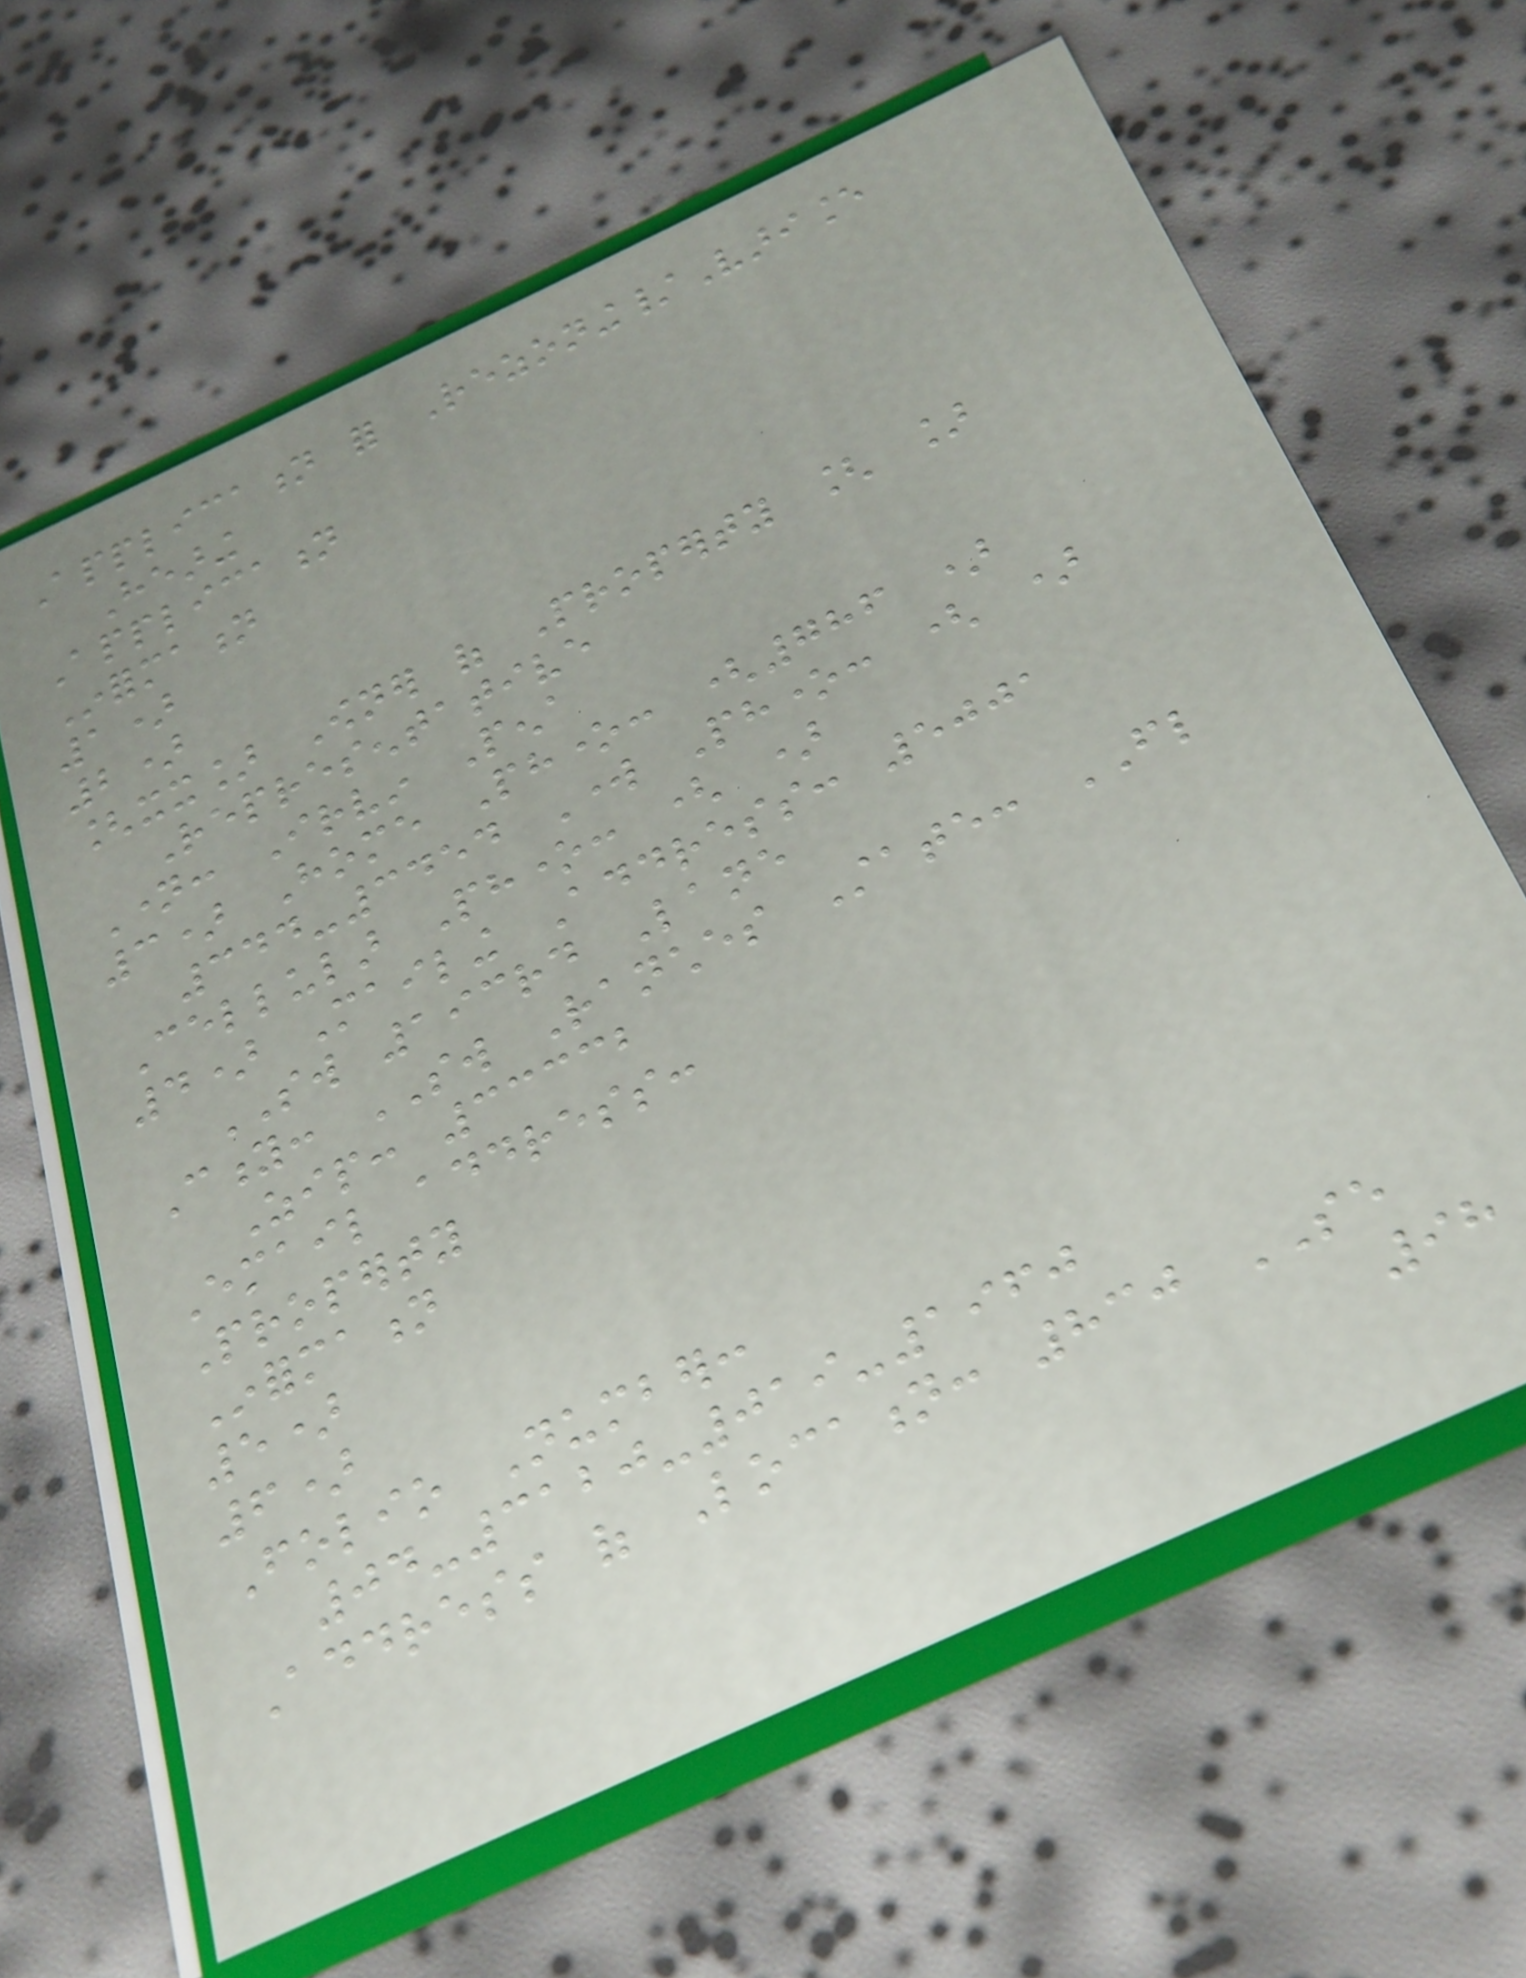Application for Rezoning/Variance
Hearing
Application
Information
1)
2)
[xx] Owner of Property [ ]
Representative
Name: Irvin Pena
3) Home Phone: (786 )
344-3454 Work Phone: ( )
Cellular Phone: ( )
4) Mailing Address: 5001
SW 193rd Lane
City: SW Ranches State: FL
Zip: 33332
Email address:
Property
Information
5)
6)
Folio Number:
04-3120-019-1960
Address of Location: 830 SE
98
